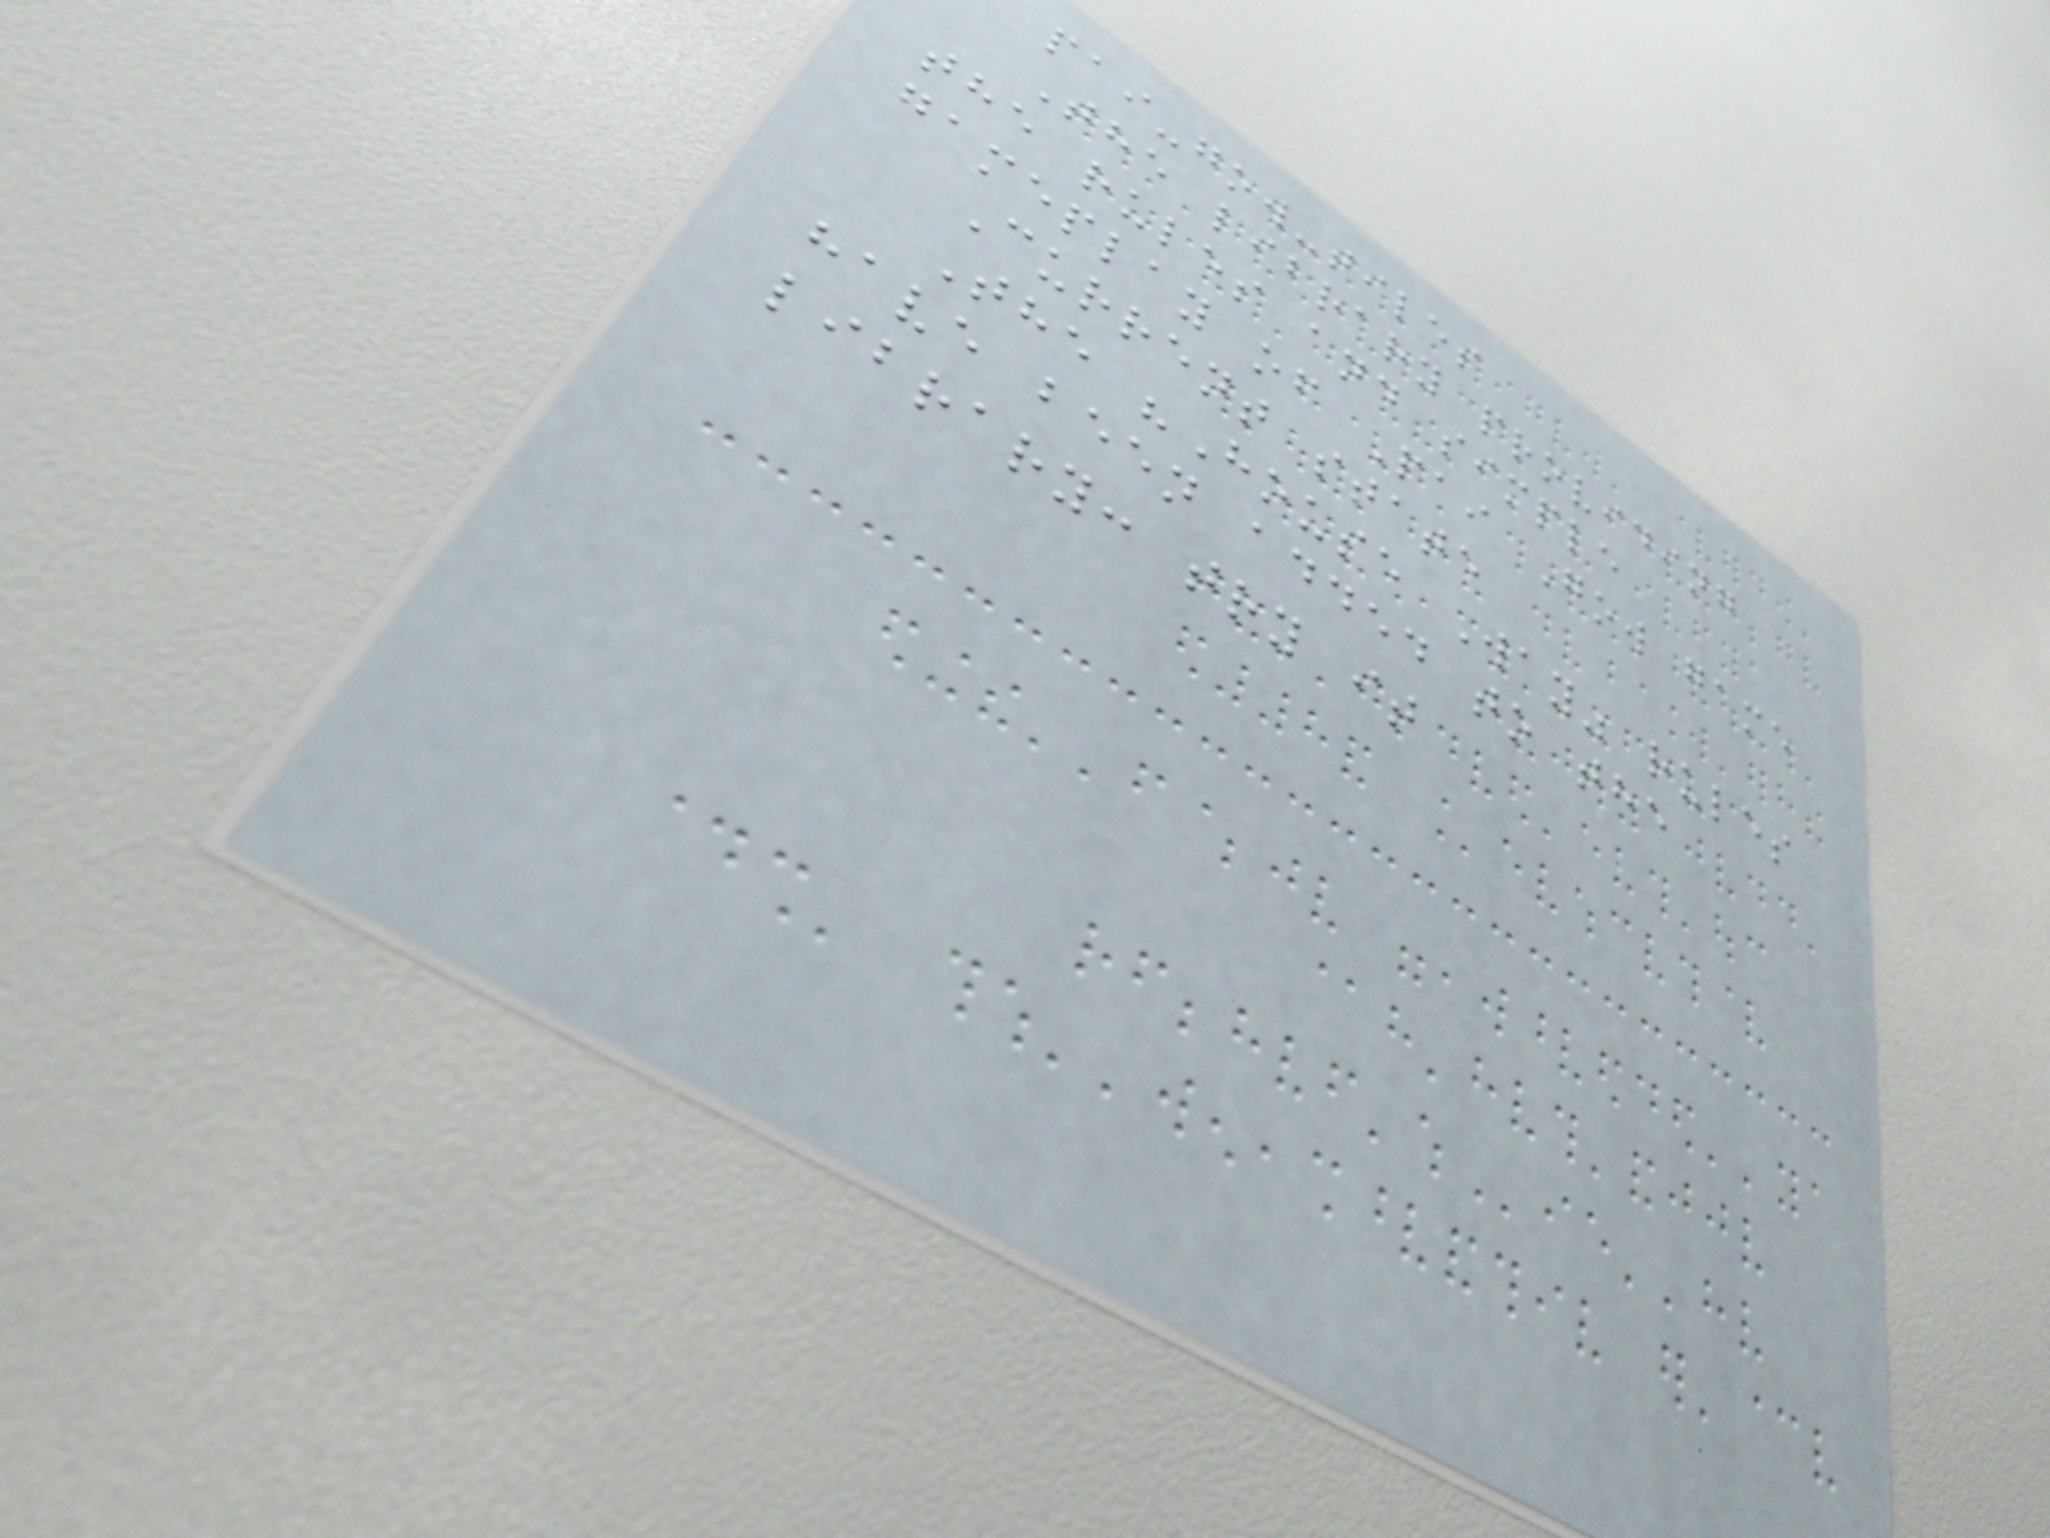pai-gow-tiles
The library providing
the rules and simple
gameplay of Pai Gow game
Current state
The "House Way" rules
have been added to the
library: try it
